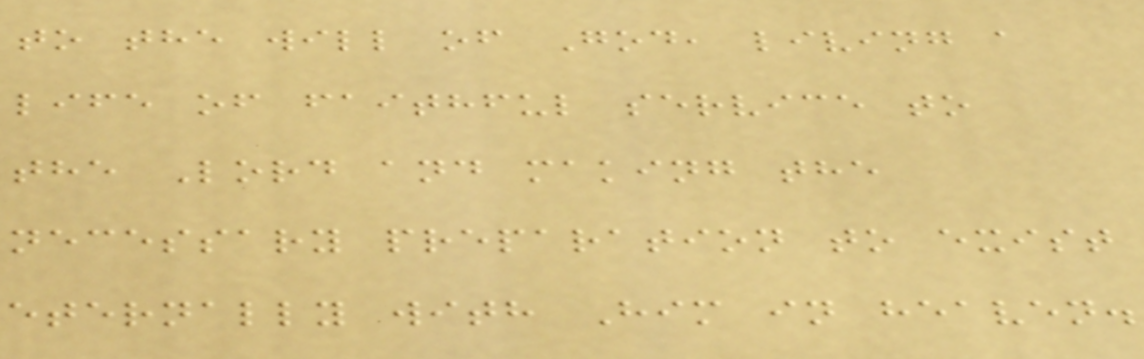to the will of God, living a
life of faithful service to
the Lord and making the
necessary preparation to exist
eternally with Him in heaven.
